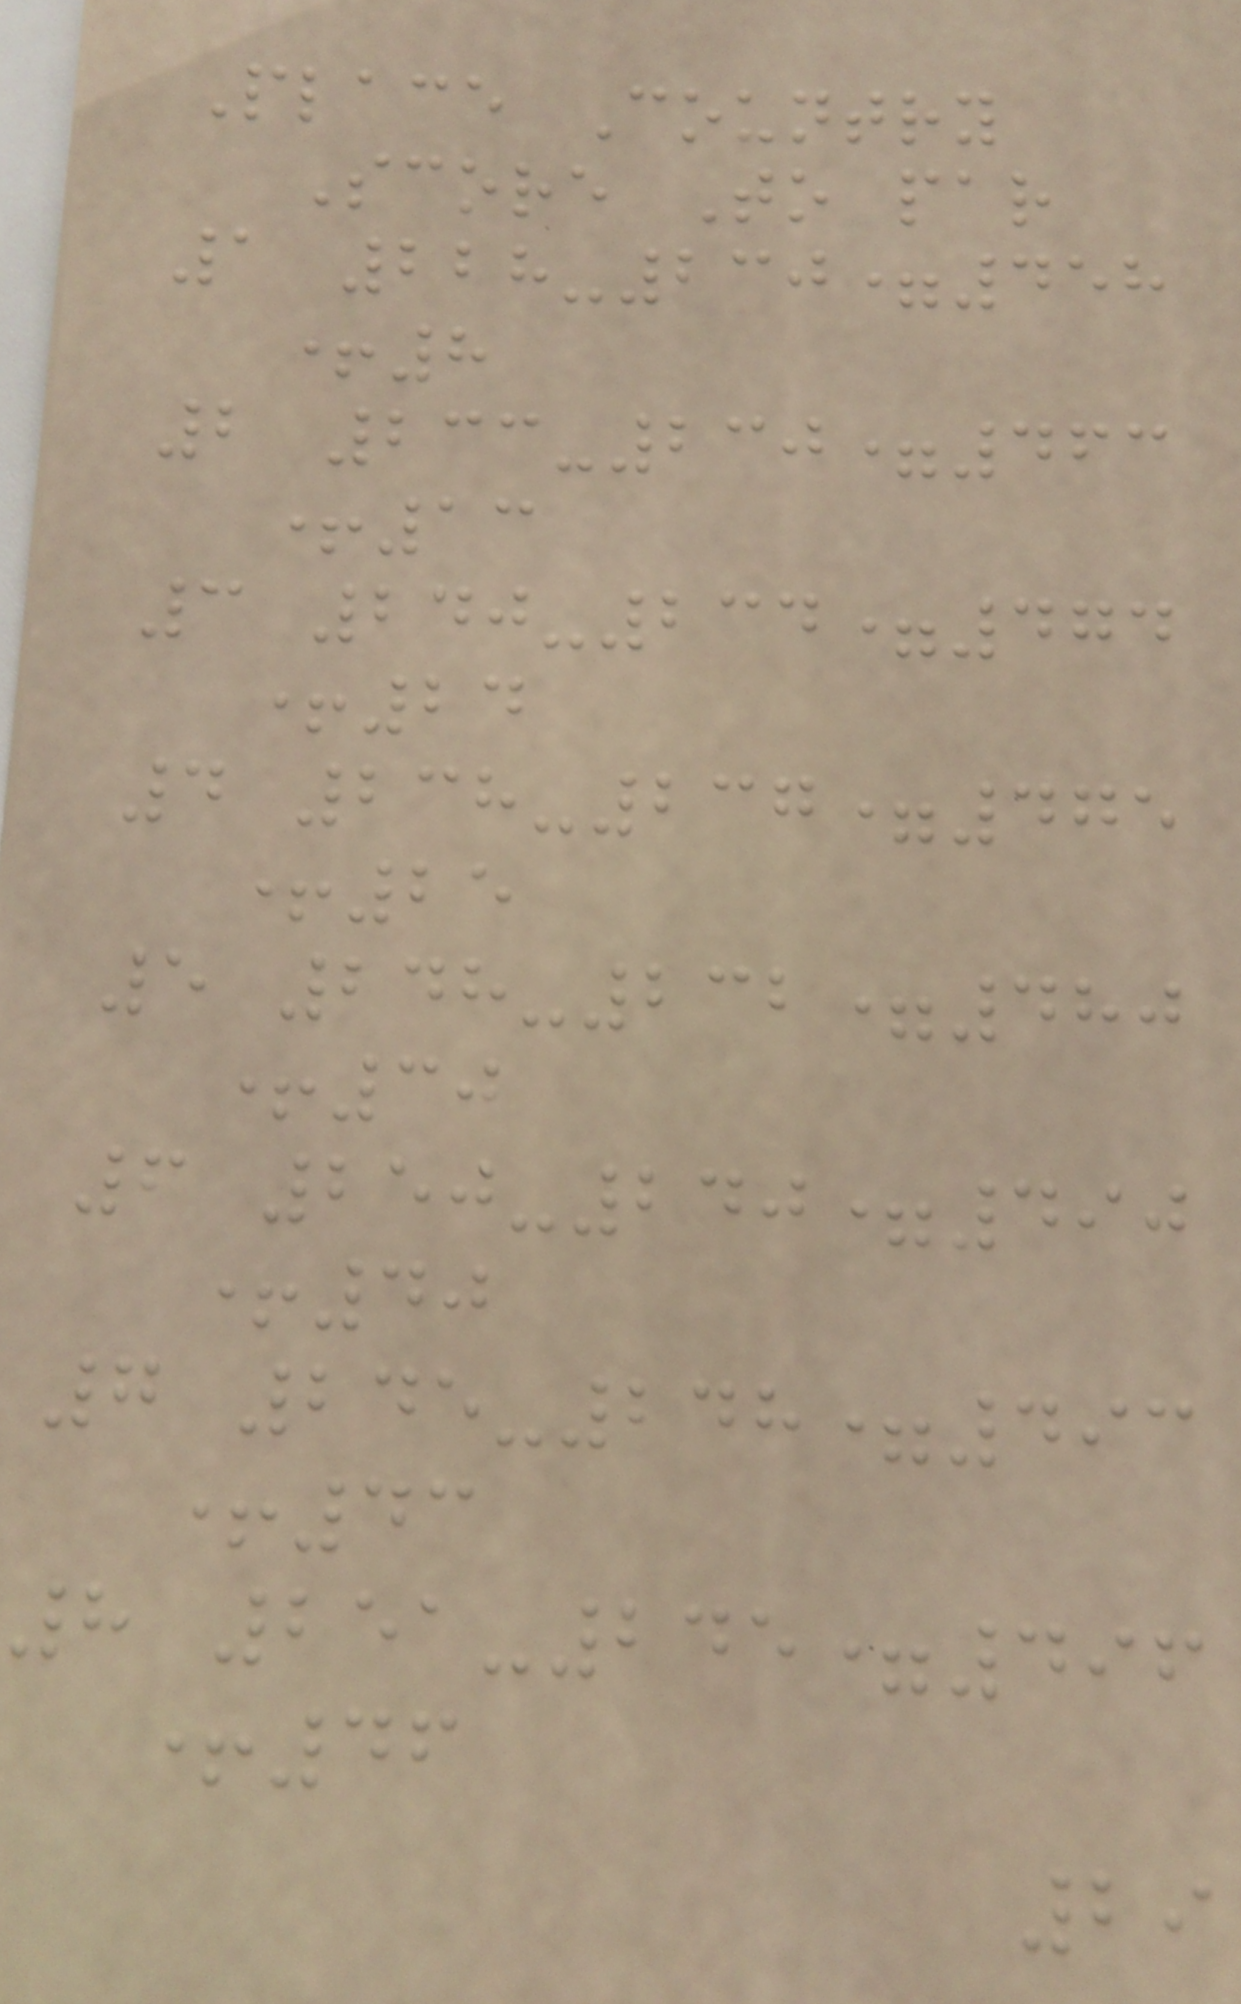Place Country
Score To par
1 228-230=458
+8
2 233-230=463
+13
3 240-234=474
+24
4 238-237=475
+25
5 248-232=480
+30
6 250-240=490
+40
7 245-248=493
+43
8 251-245=496
+46
29
